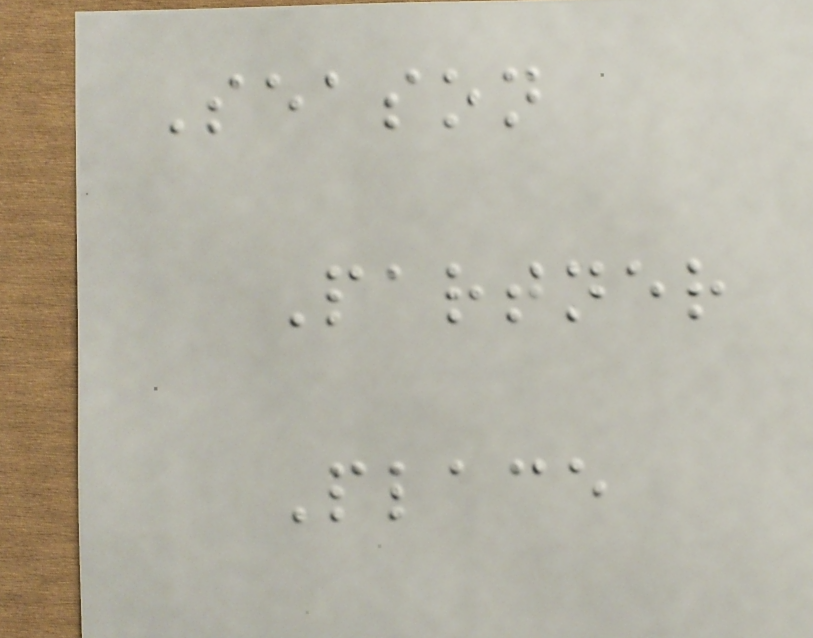Season
Partner
Place
